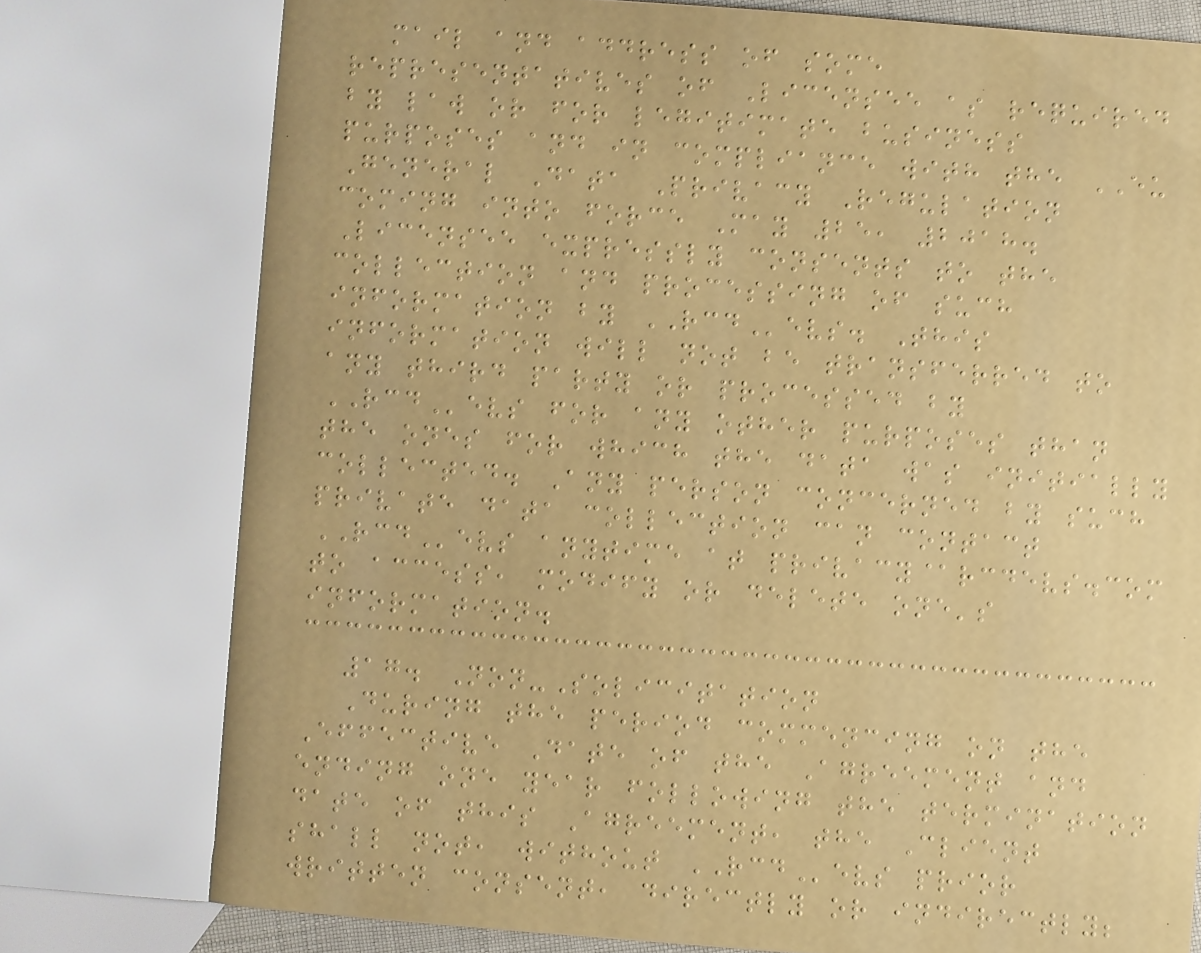mail and address of some
representatives of Licensee as required
by law or for legitimate business
purposes and in compliance with the EU
General Data Privacy Regulation
coming into force May 25, 2018.
Licensee expressly consents to the
collection and processing of such
information by RCDevs. This
information will not be transferred to
any third party or processed by
RCDevs for any other purposes than
the ones for which the data was initially
collected. Any person concerned by such
private data collection can contact
RCDevs anytime at privacy@rcdevs.com
to access, modify or delete one's
information.
17. Non-Solicitation
During the period commencing on the
Effective Date of the Agreement and
ending one year following the termination
date of this Agreement, the Client
shall not, without RCDevs prior
written consent, directly or indirectly;
